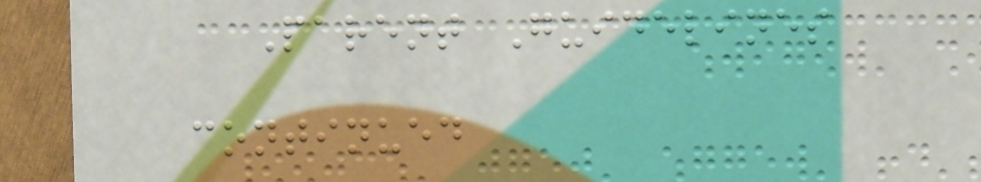Parent Guidelines
continued
